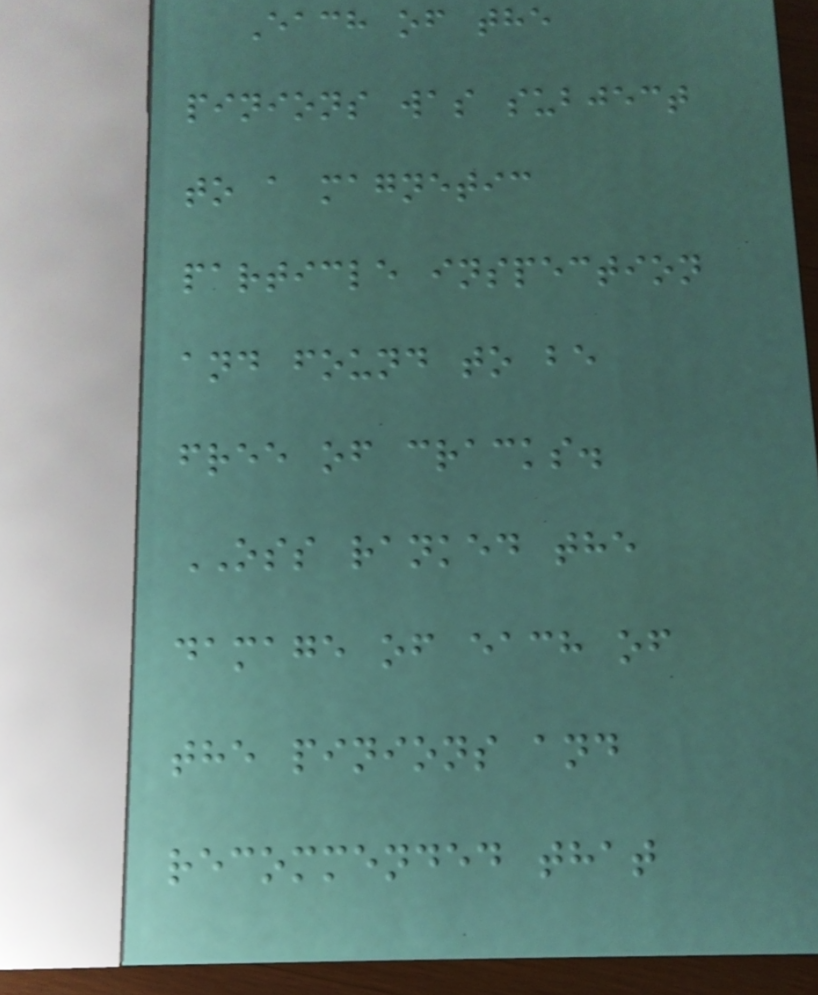Each of the
pinions was subject
to a magnetic
particle inspection
and found to be
free of cracks.
OSS ranked the
damage of each of
the pinions and
recommended that
